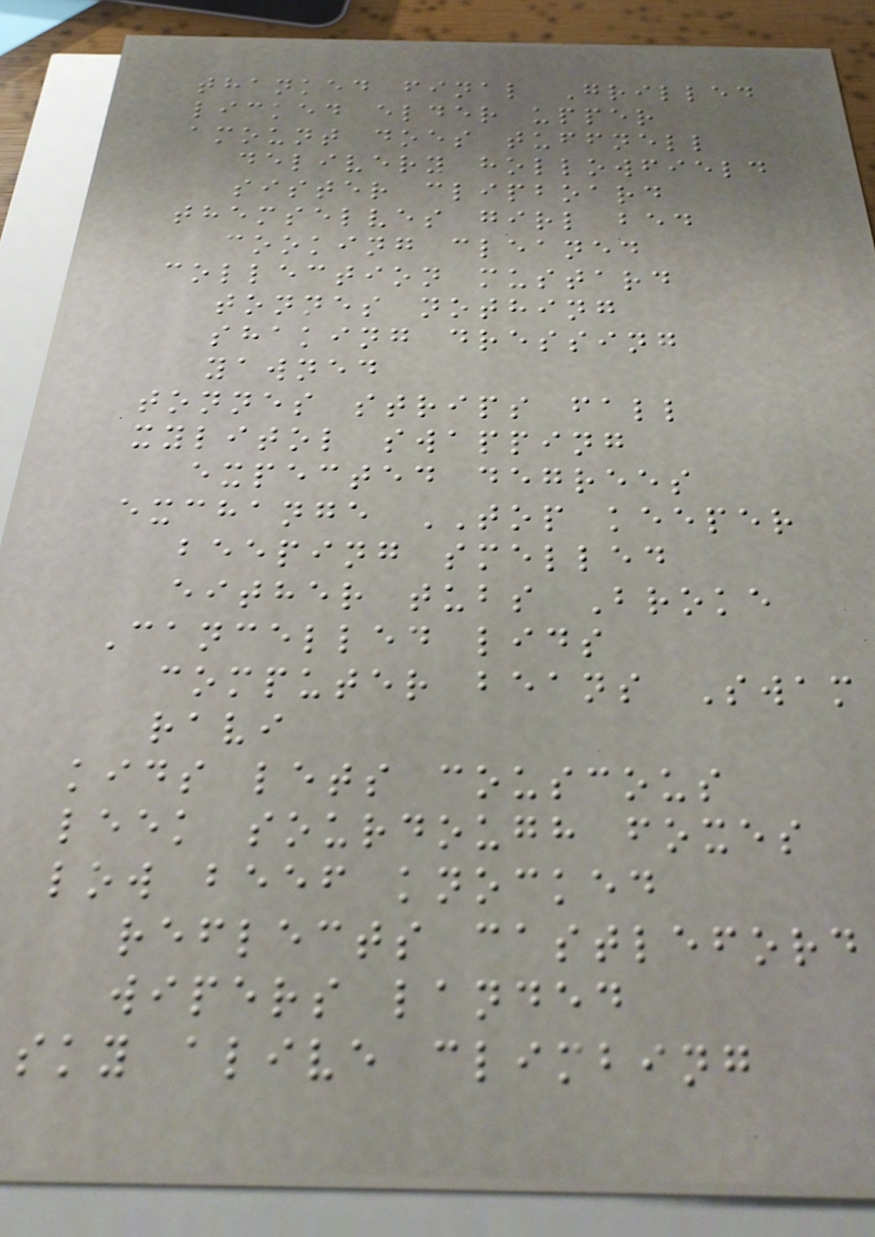thanked final Grilled
licked elder upper
amount does tuffnell
delivery hollowfield
sister clipboard
themselves girl bed
cooking cleaned
collection mustard
tonnes nothing
shaking dressing
yawned
tonnes strips fall
xylitol swapping
expected degrees
exchange TOP keeper
beeping smelled
either tubs Broke
Cancelled lids
computer beans Swam
ravi
kids lets couscous
leek sourdough foxes
low beef knocked
reflects castleford
wipers landed
sky alive climbing
